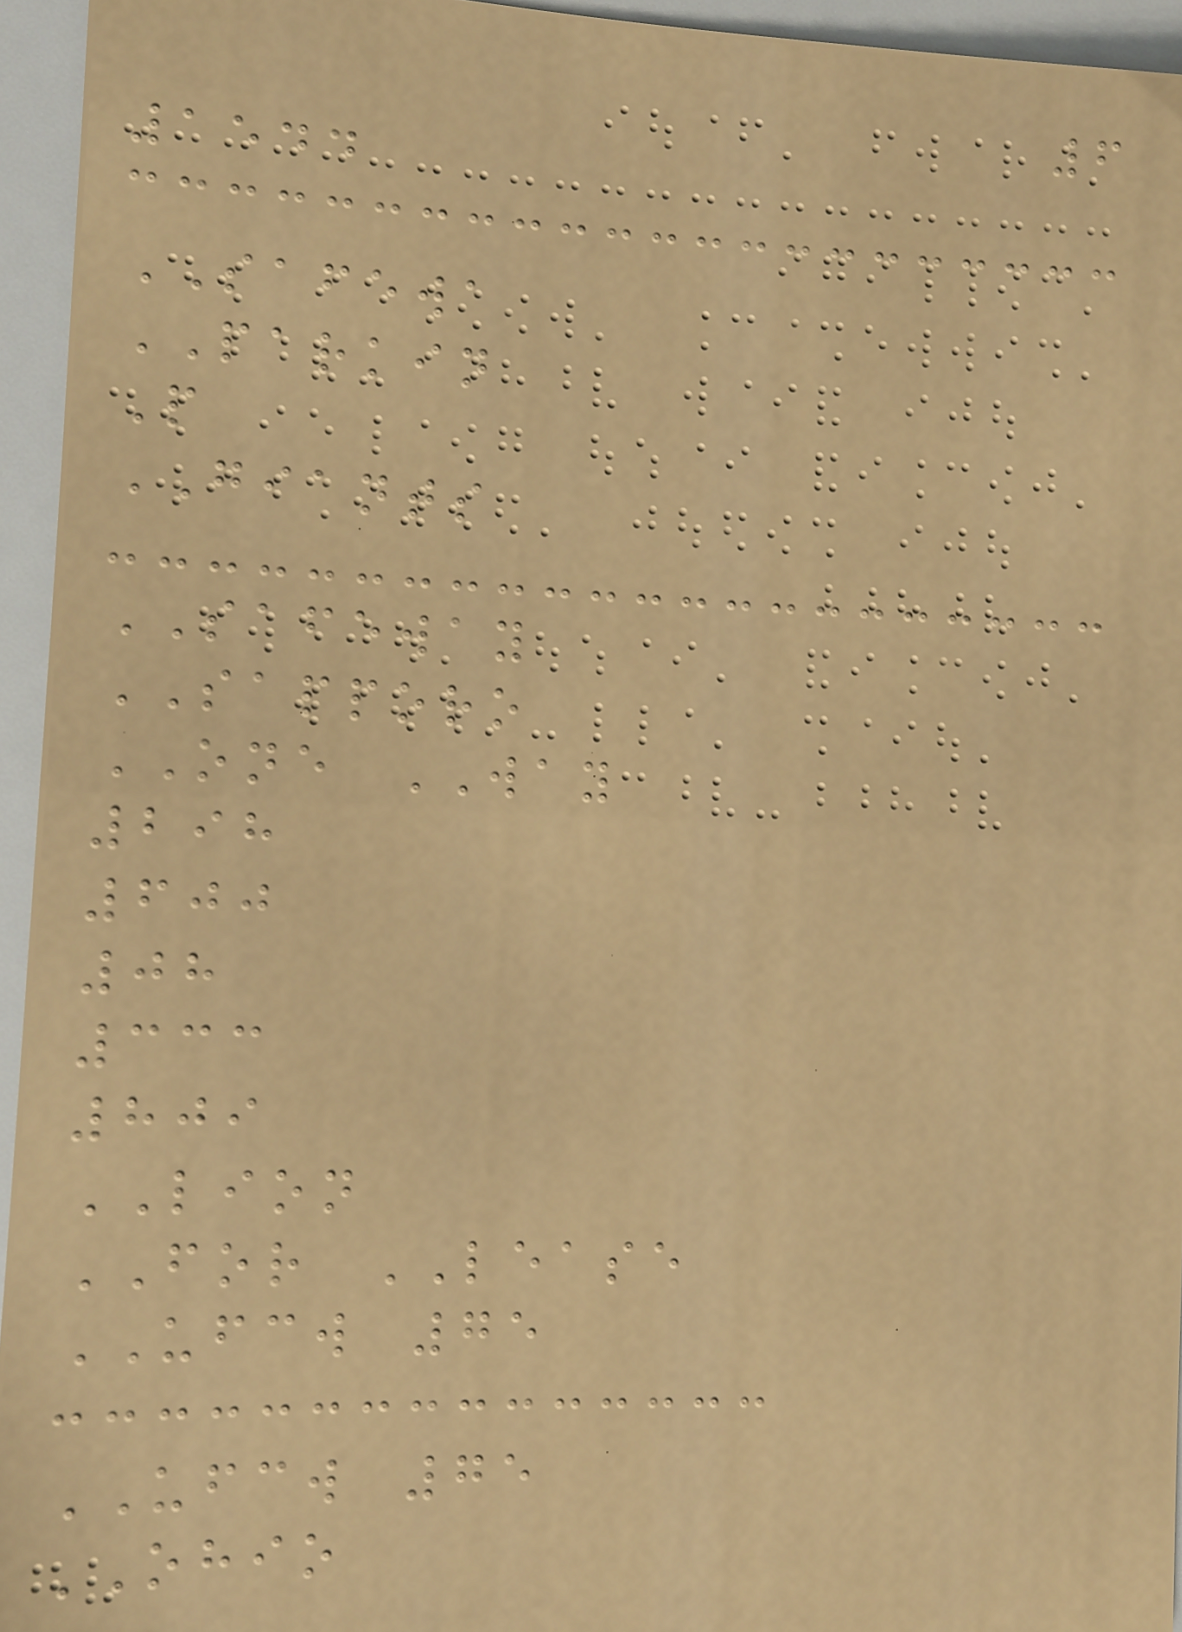6
1544
SAFEWA
PARKIN
P
GIANTS
SAFEWAY
SAPPORO
ONE WAY
298
600
08
333
809
LION
FOR LEASE
UFCW 75
UFCW 75
OHIO
